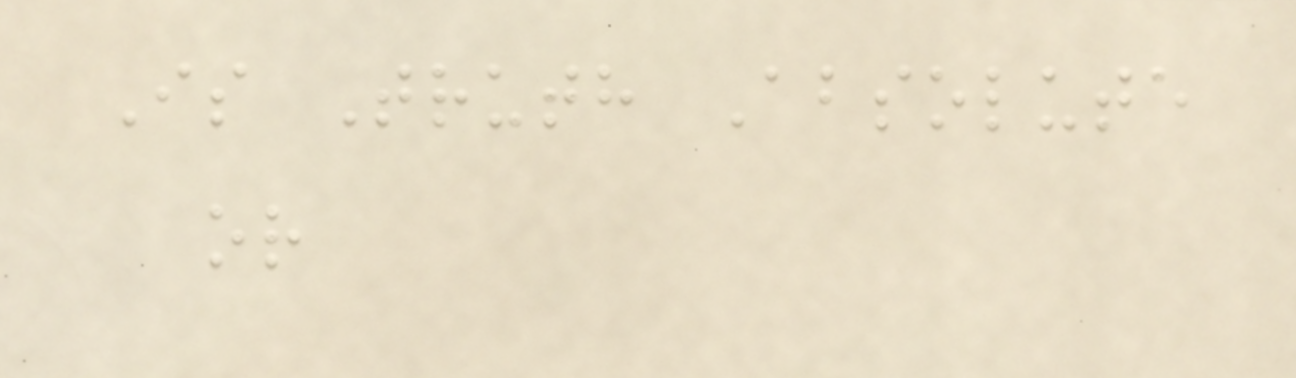Is Truth Absolute
or
